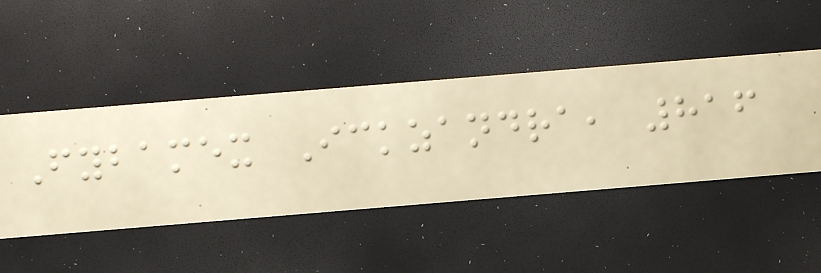Fybamex Ickzandra, 816
